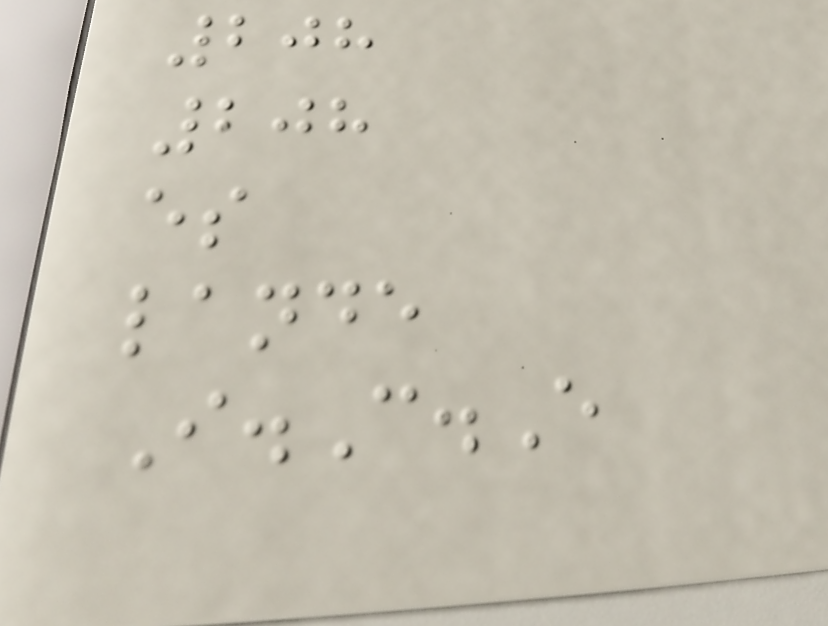208
208
es
lande
I.C.E
